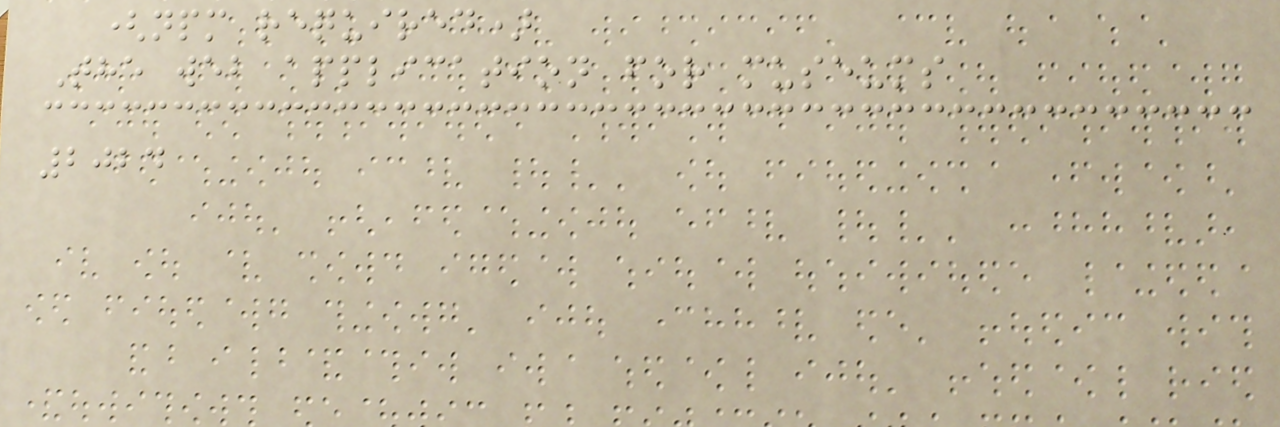(npm required)
The web application for museums
2024
